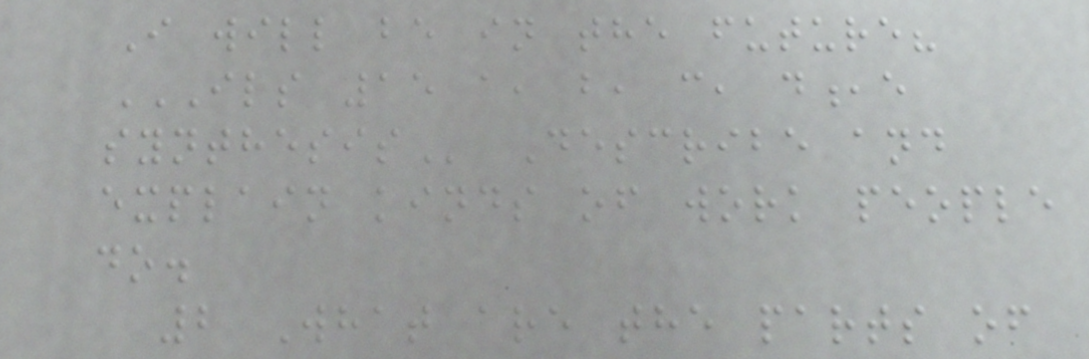I will be in the future?
ILS 15 A, B, C, D,E
SYNTHESIS Describe and
explain kinds of work people
do.
2 What are the parts of
